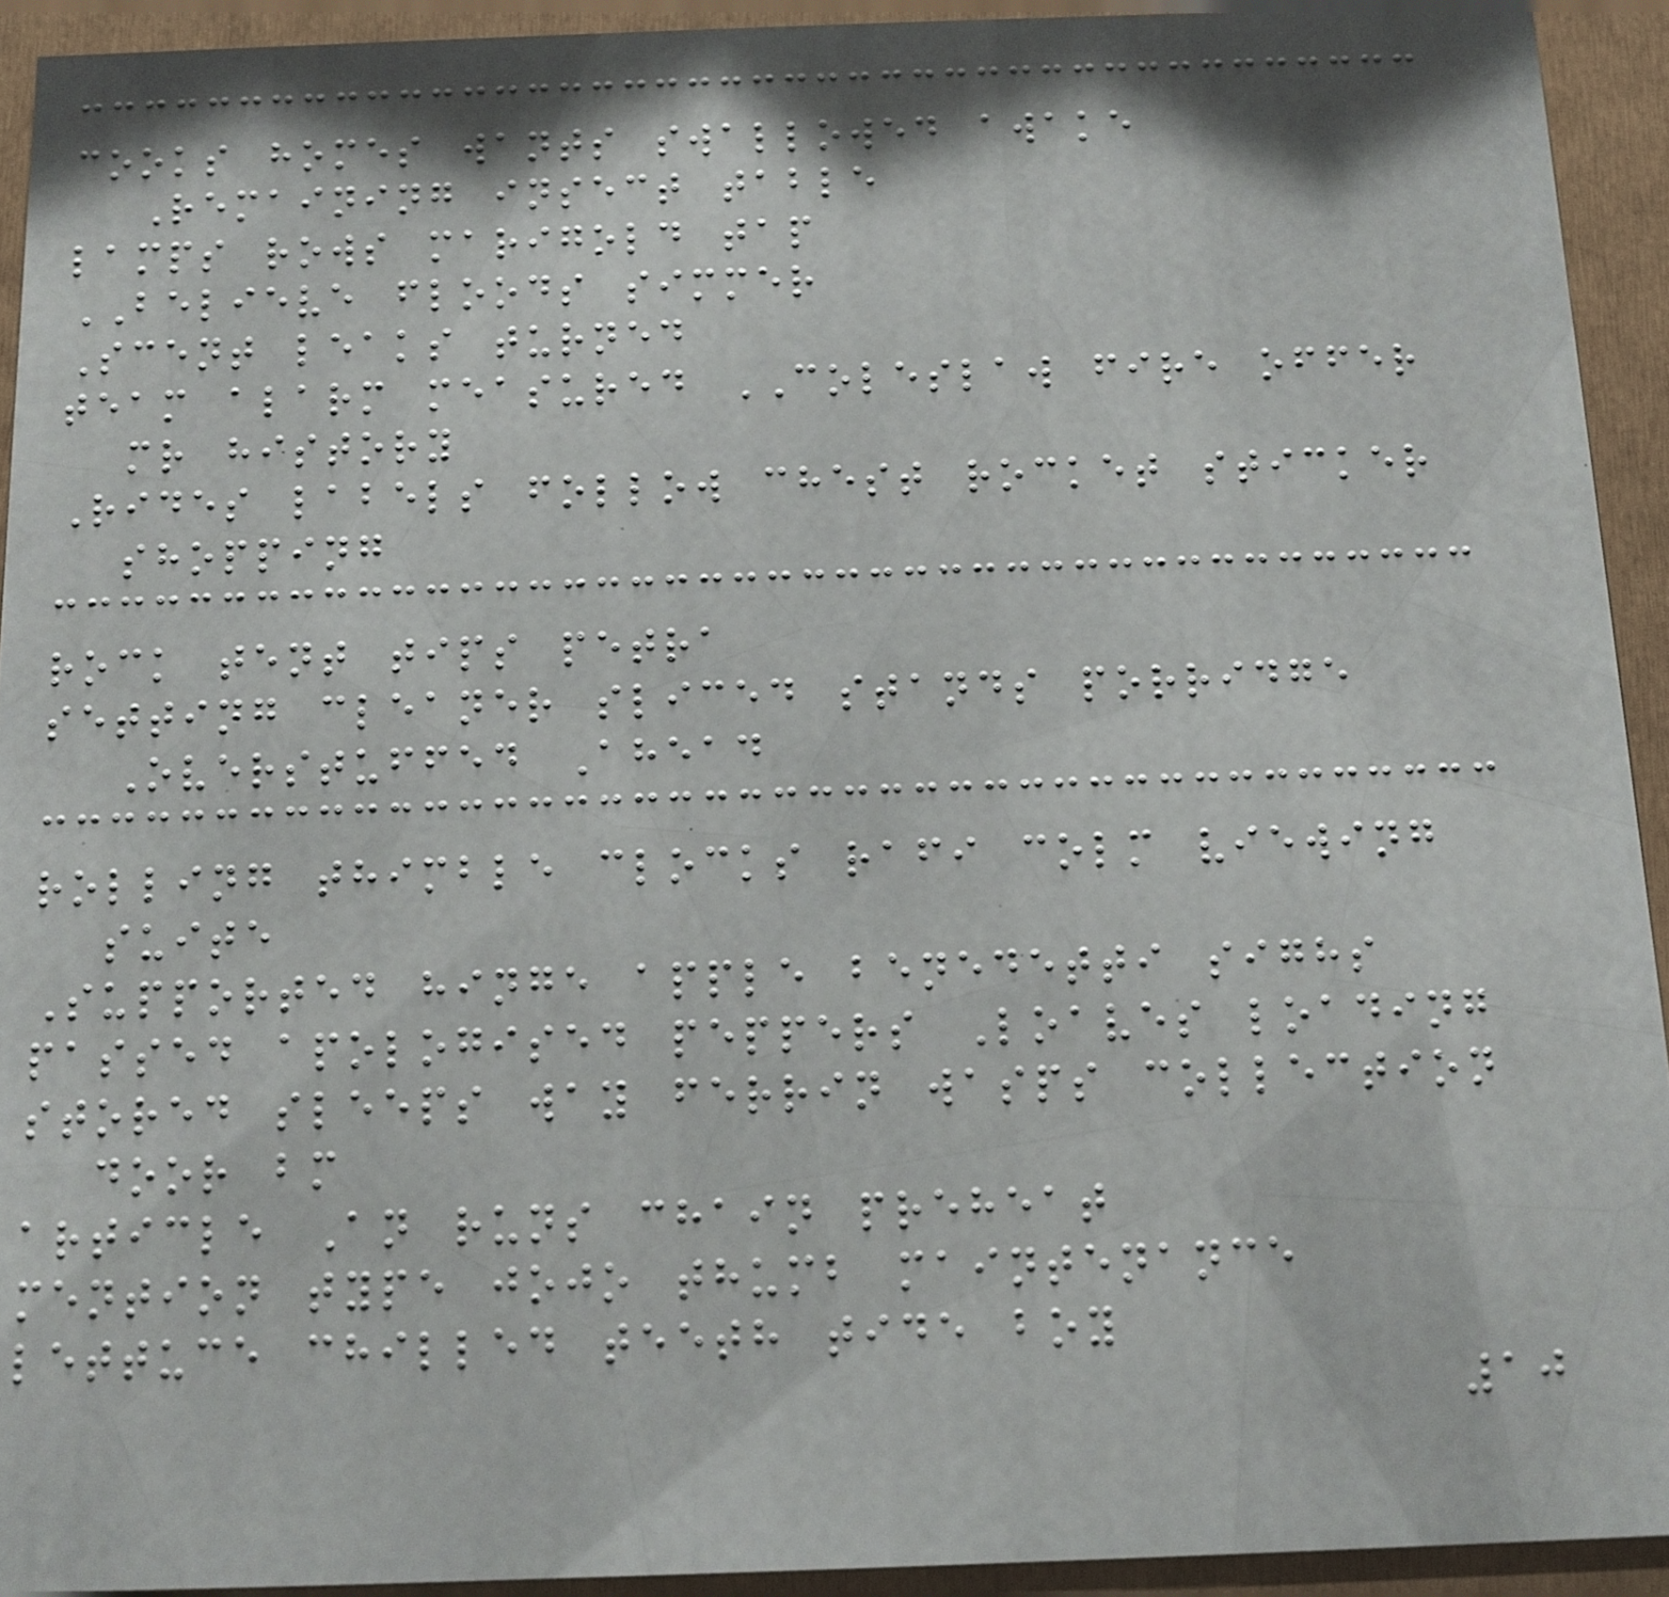cooks homes wants swallowed awake
Remaining insect table
lamps rows marigold tap
BELIEVE floods simmer
Scent leaks turned
team alarm measured COLESLAW fire offer
mr history
Rides labels follow chest rocket sticker
shopping
rock tent tips petra
setting cleaner sliced stands porridge
Overstuffed Ahead
rolling thimble clocks rafi colm viewing
suite
Supported hinge apple benedetti sighs
passed apologised peppers Loaves loading
stored sleeps way ferrin wasps collection
door bm
article An runs chain preheat
mention type jojo thumb maintenance
lettuce chilled teeth tide boy
10
